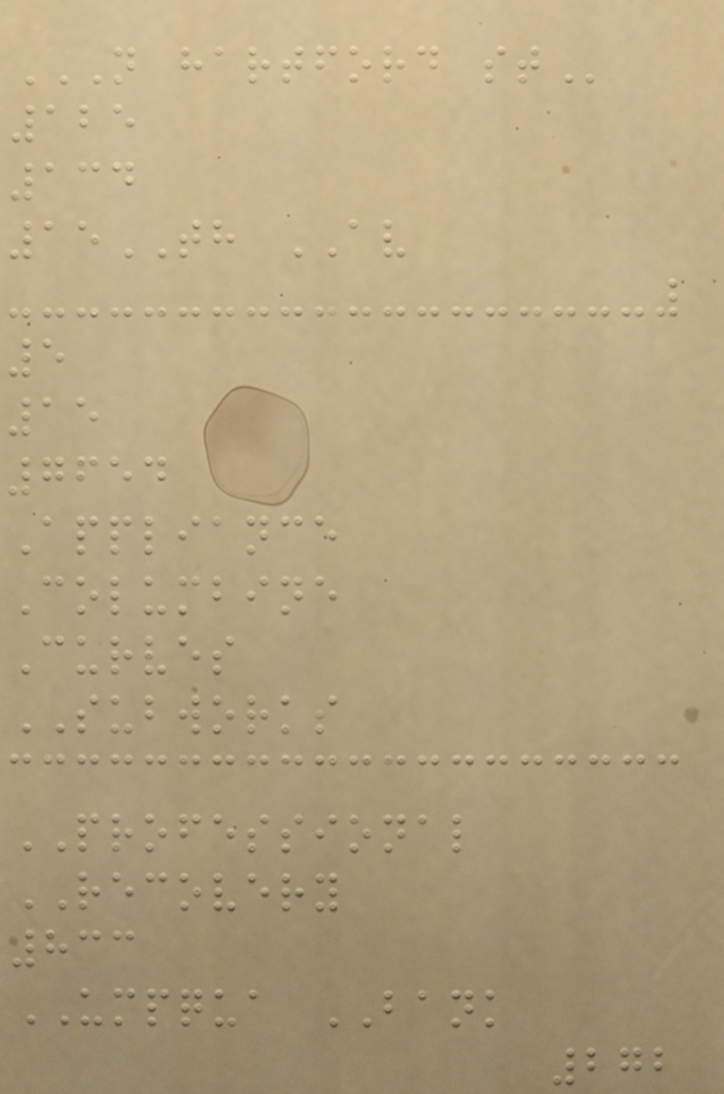N HARTFORD ST
125
134
15TH AV
5
15
7654
Appliance
Columbine
Curves
SUBWORKS
PROFESSIONAL
RECOVERY
833
UMPQUA BANK
272
